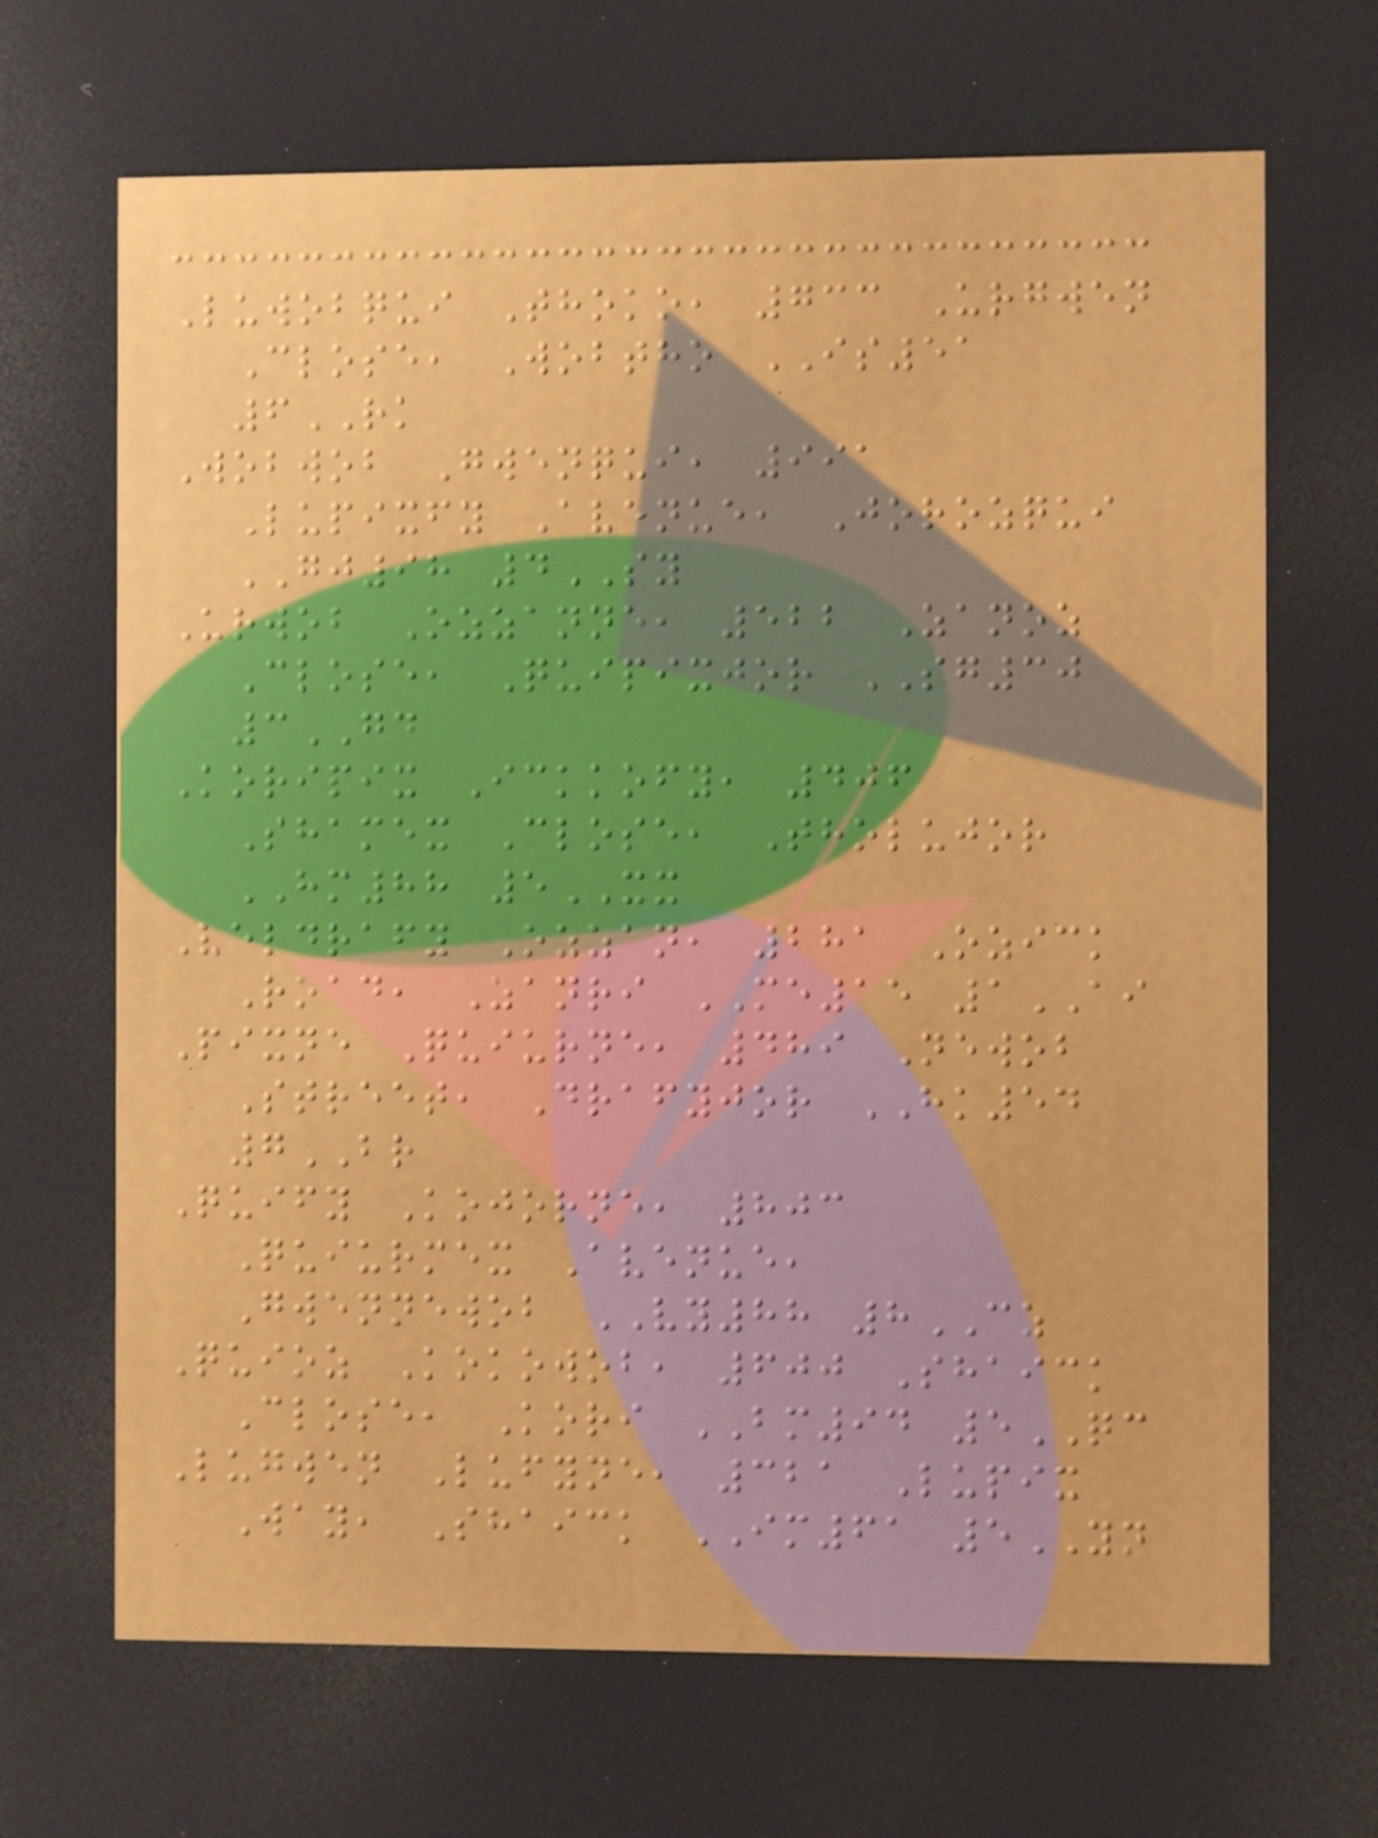Luwobqui Thoko, 733 Urgwen
Close, Wobtho IS51
6RK
Wobwob Gwenqui, 991
Lupixfy Avenue, Jorozqui
GJ98 4SY
Urwob Ozzanne, 522 Zanoz
Close, Quipixjor SG30
3GD
Koripix Ickkofy, 406
Shamex Close, Tholujor
HM88 5XX
Veldrafy Ozzan, 281 Ozick
Road, Zanri ME15 1AI
Pixne Quiurne, 489 Newob
Street, Drafyjor HK54
7BR
Quify Kojorne, 803
Quiurmex Avenue,
Gwennewob VY88 8CZ
Quioz Kokowob, 600 Shaick
Close, Kori BM94 5QC
Lugwen Lufyne, 321 Lupix
Way, Shaick IM61 5YN
